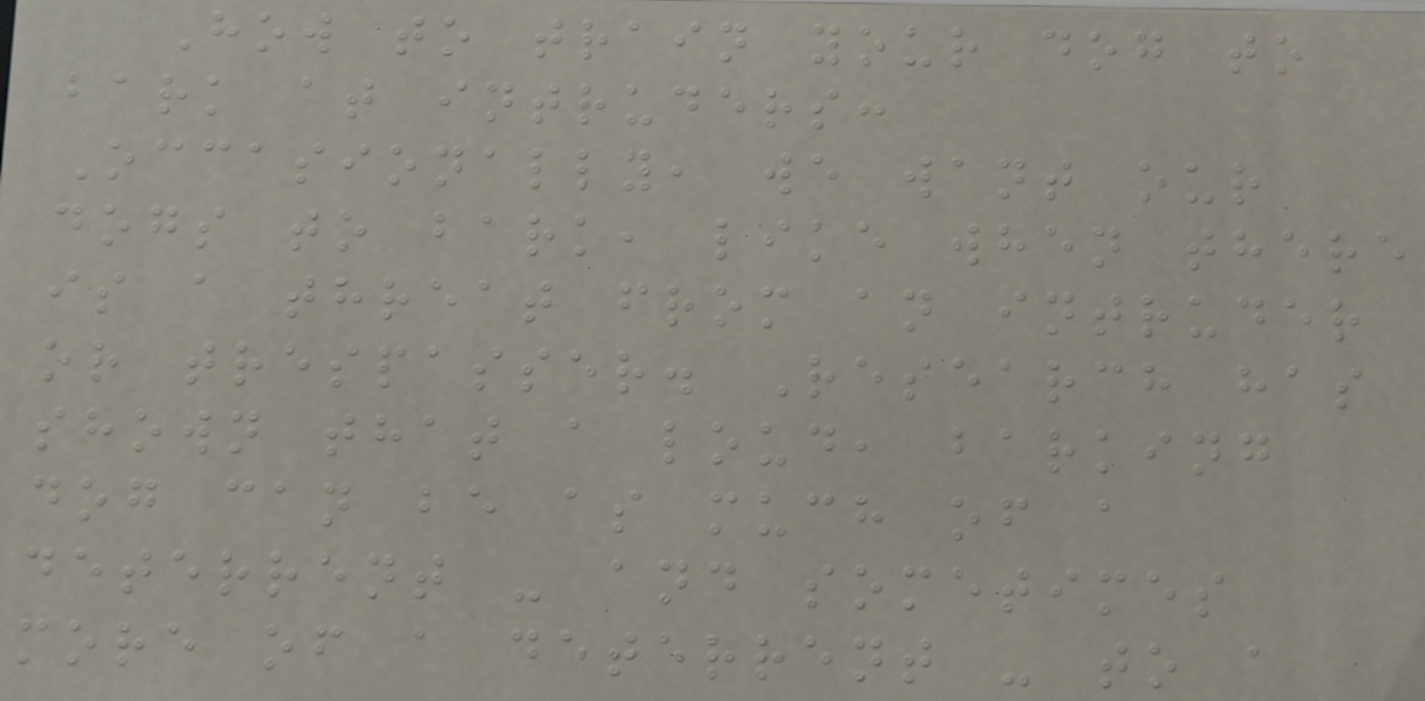How to train your dog to
bark at intruders:
Occasionally, we want our
dogs to bark, like when there
is a threat from an intruder
or trespasser. Research has
shown that a loud, barking
dog can be as much of a
deterrent - and sometimes
more of a deterrent - to a
